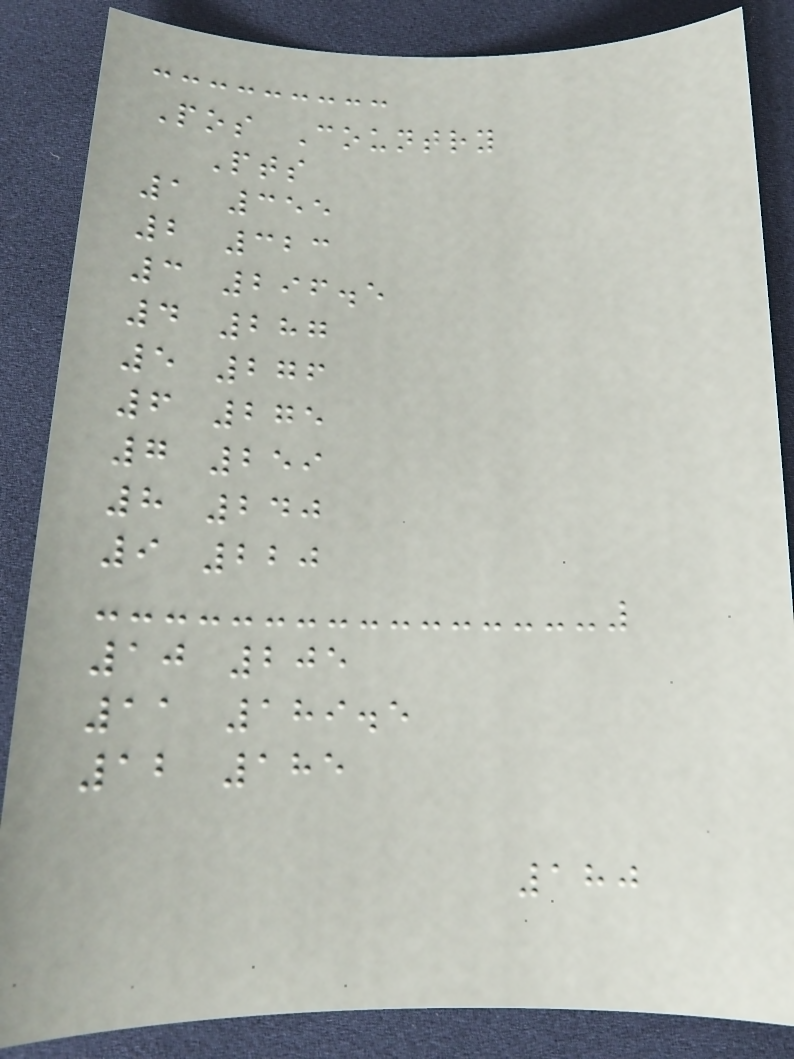Pos Country
Pts
1 355
2 323
3 296.5
4 287
5 276
6 275
7 259
8 240
9 220
10 205
11 189.5
12 185
180
